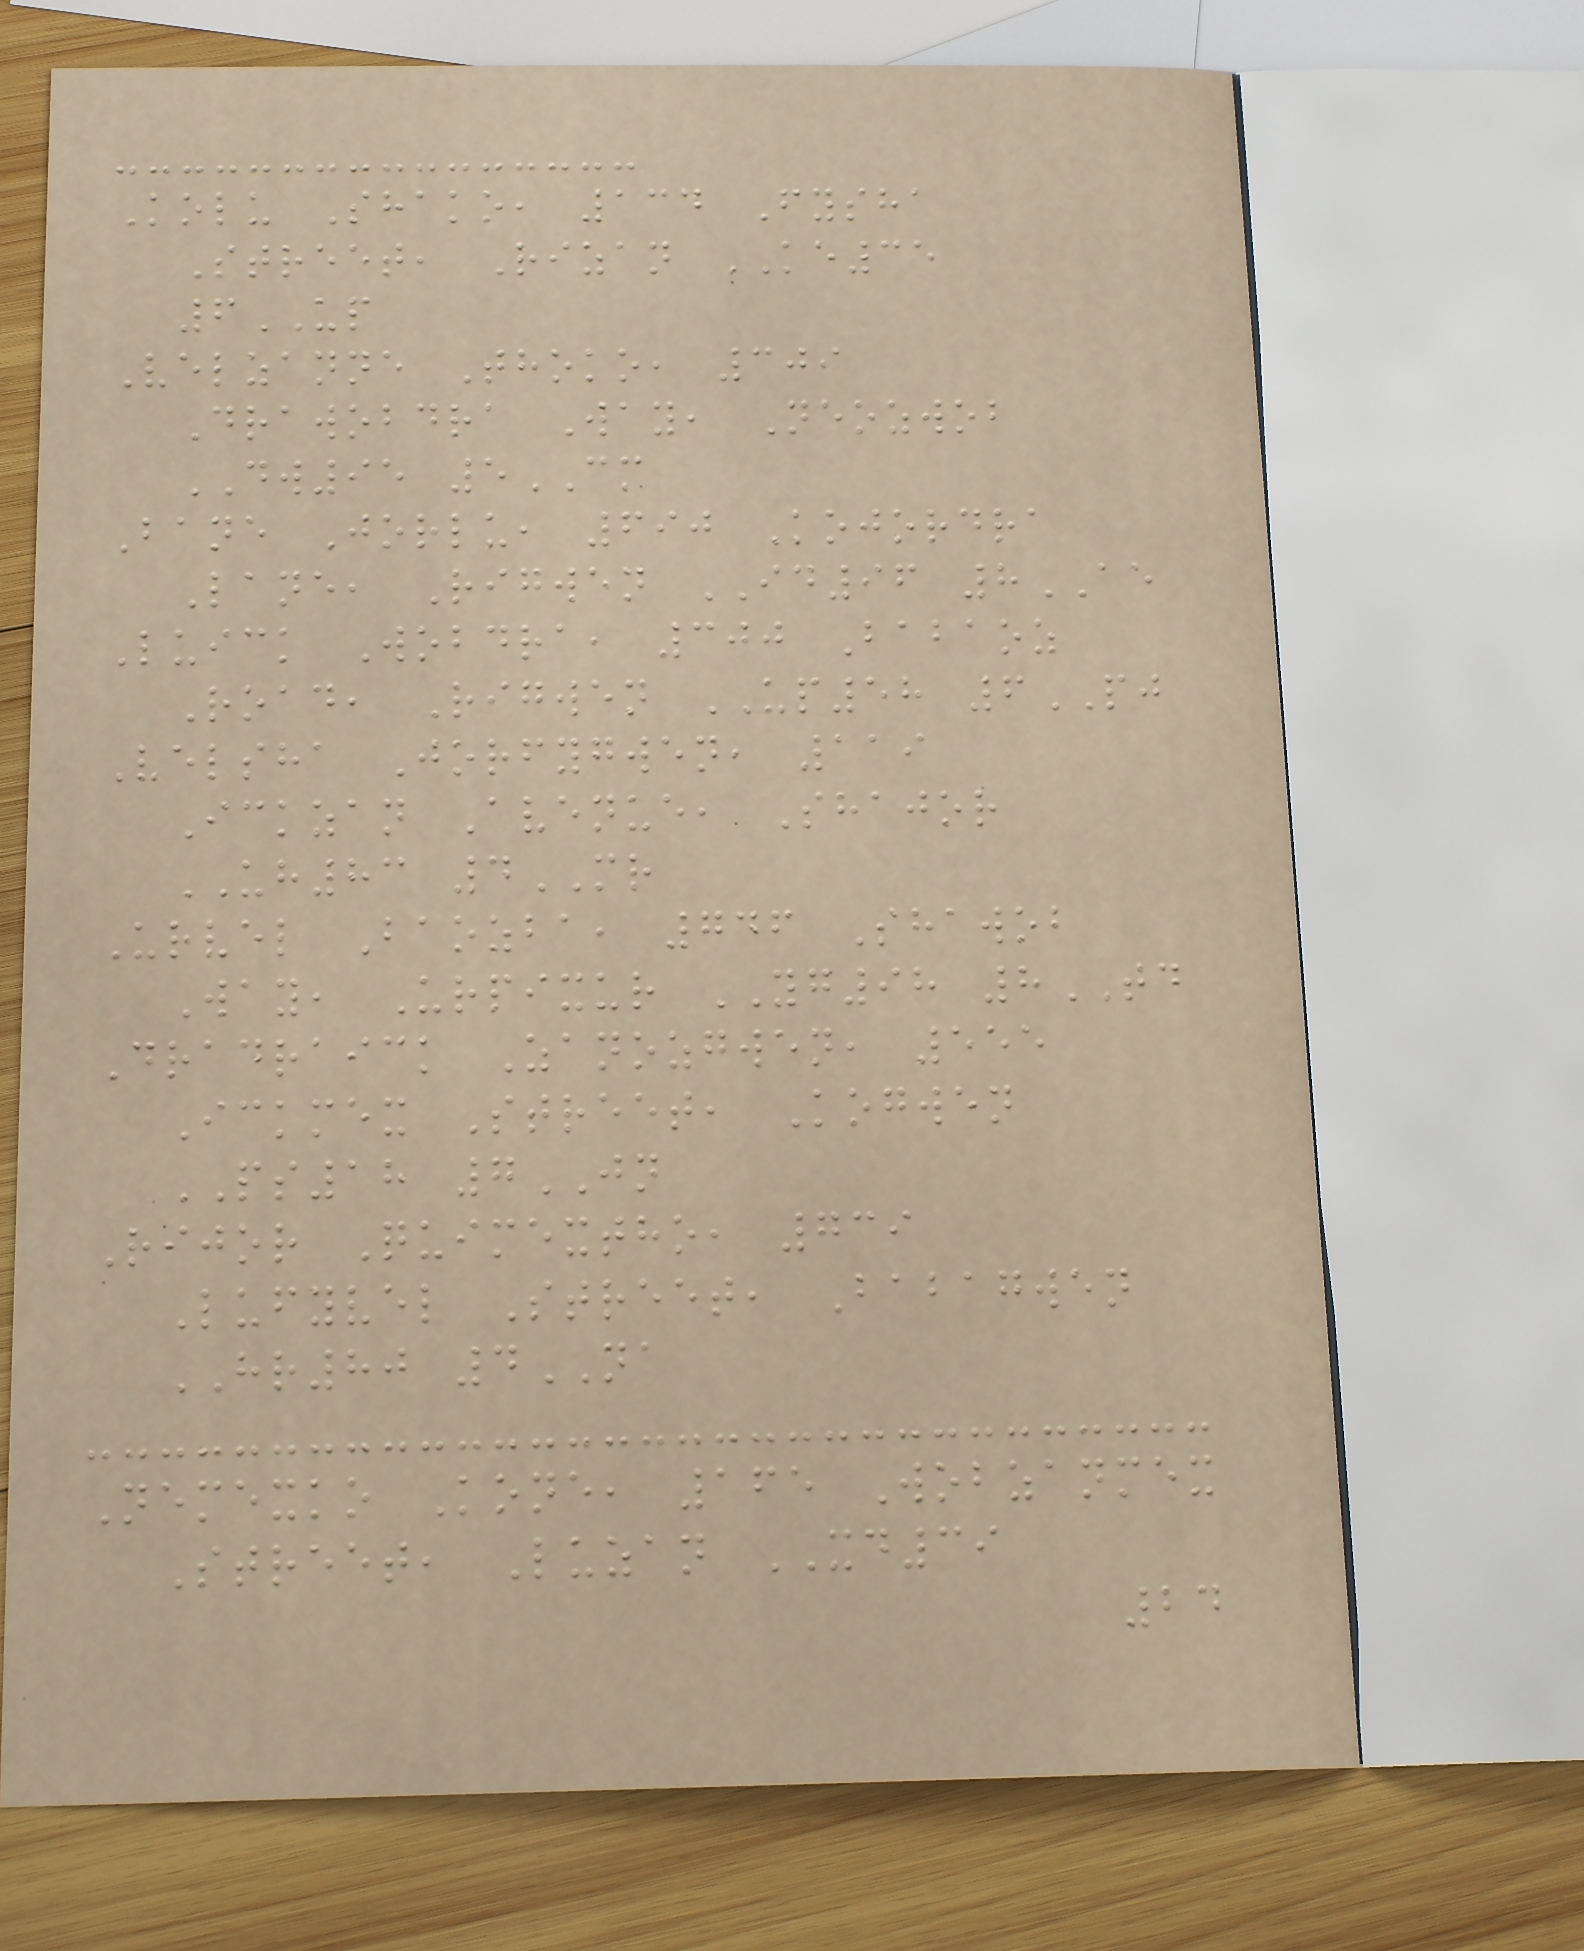Kolu Shako, 134 Fysha
Street, Rizan KE35
6UP
Velzanne Thoko, 309
Drawobdra Way, Neozwob
DW95 5CM
Bane Jorlu, 690 Kojordra
Lane, Rigwen ID96 8AE
Luick Wobdra, 300 Babaoz
Road, Rigwen UP58 6PJ
Velsha Jorfygwen, 119
Ickzan Avenue, Shajor
UH83 4MR
Urvel Baozba, 746 Shawob
Way, Urpixur YG98 8TD
Dradraick Zanozgwen, 555
Ickmex Street, Kogwen
PS18 7JN
Rijor Quimextho, 739
Lufyvel Street, Babagwen
HR80 4NA
Nemexko Kone, 165 Wobzanmex
Street, Luzan XD39
24
